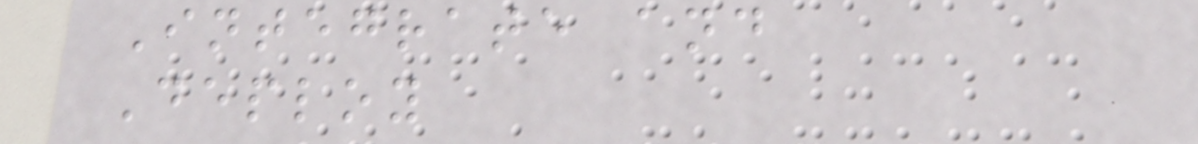Integrate and
Deploy
